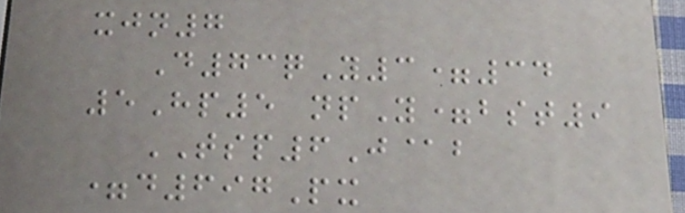xjn7
D73qY3=34
5Hp5 npY=bst9
TSP6J@b
=d697Px
